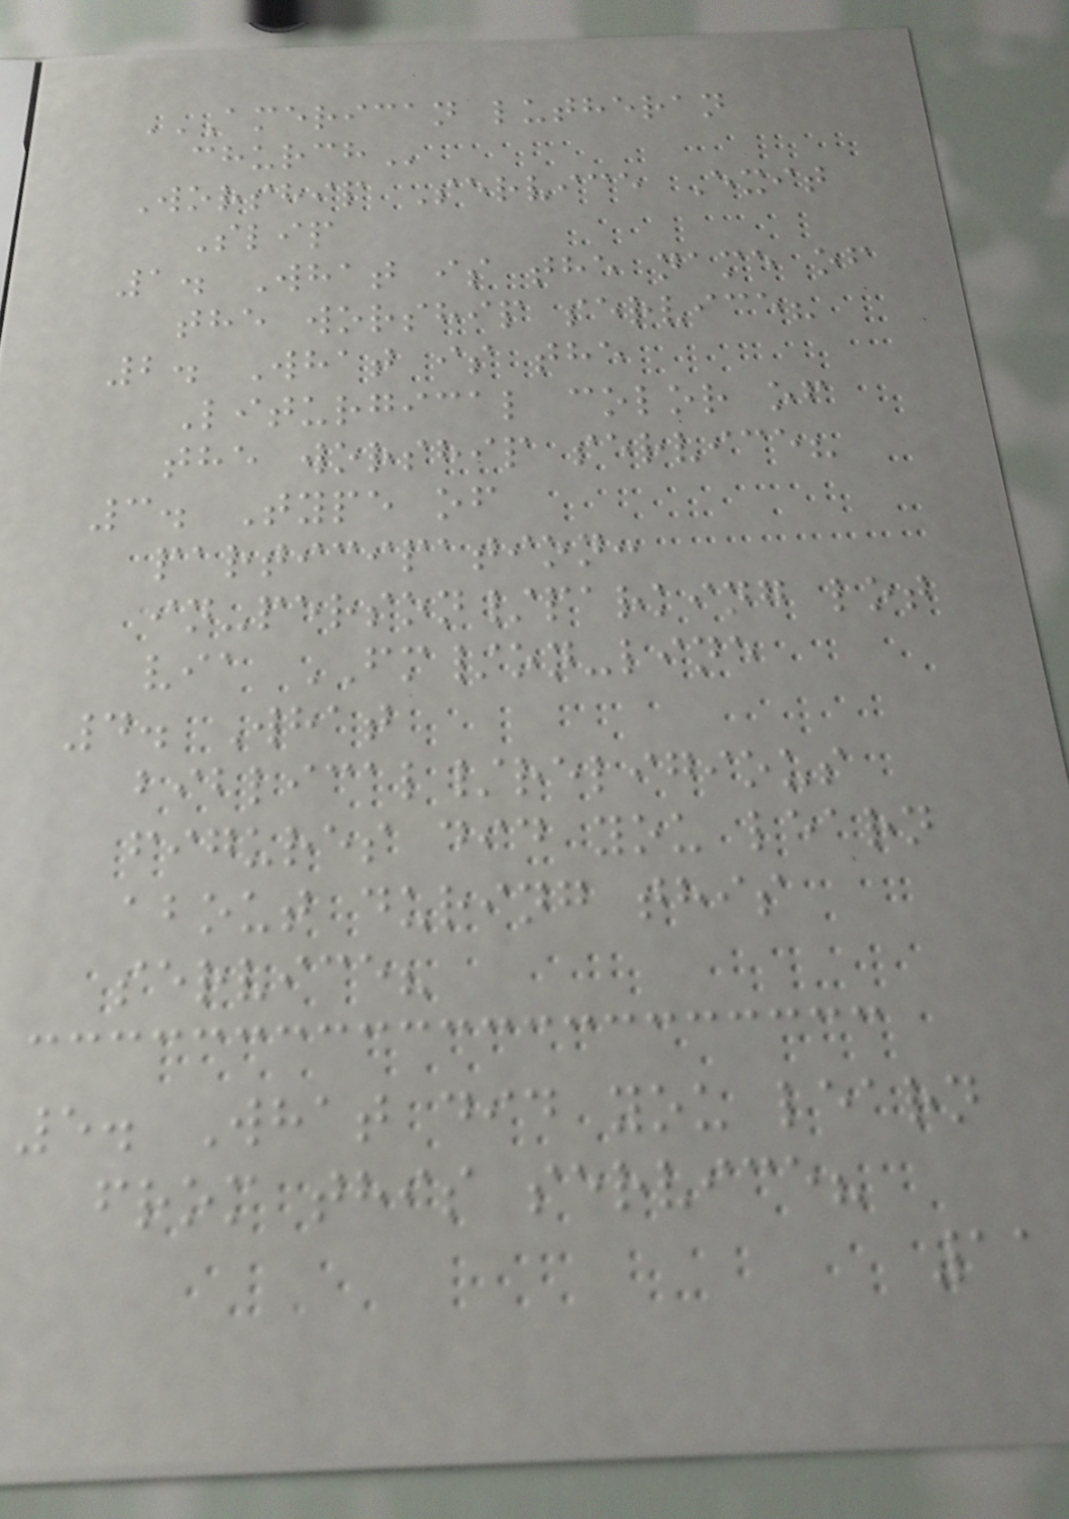AMERICAN LUTHERAN
CHURCH
Worship Service Exit
Slip
1. What is the name of
the worship service?
2. What is the
Liturgical color of
the worship service?
3. Type of
participation:
in-person/parking lot
via FM/on-line
4. What
biblical/religious
figures did you learn
about during this
service?
5. What did you learn
from this service?
11
